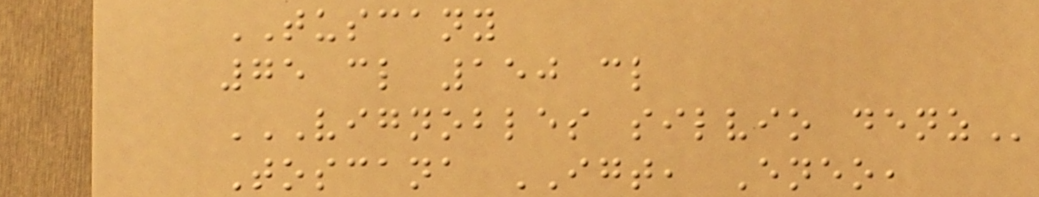TUSCANY
75 cl 150 cl
VIGNOBLES SILVIO DENZ
Toscana IGT, Eneo,
